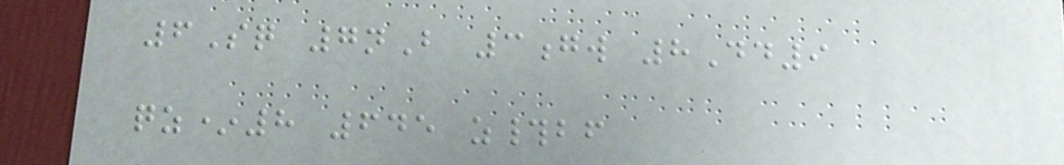6Sq 7nB 3gw 8Dd9
qz*8 645 z#bf
